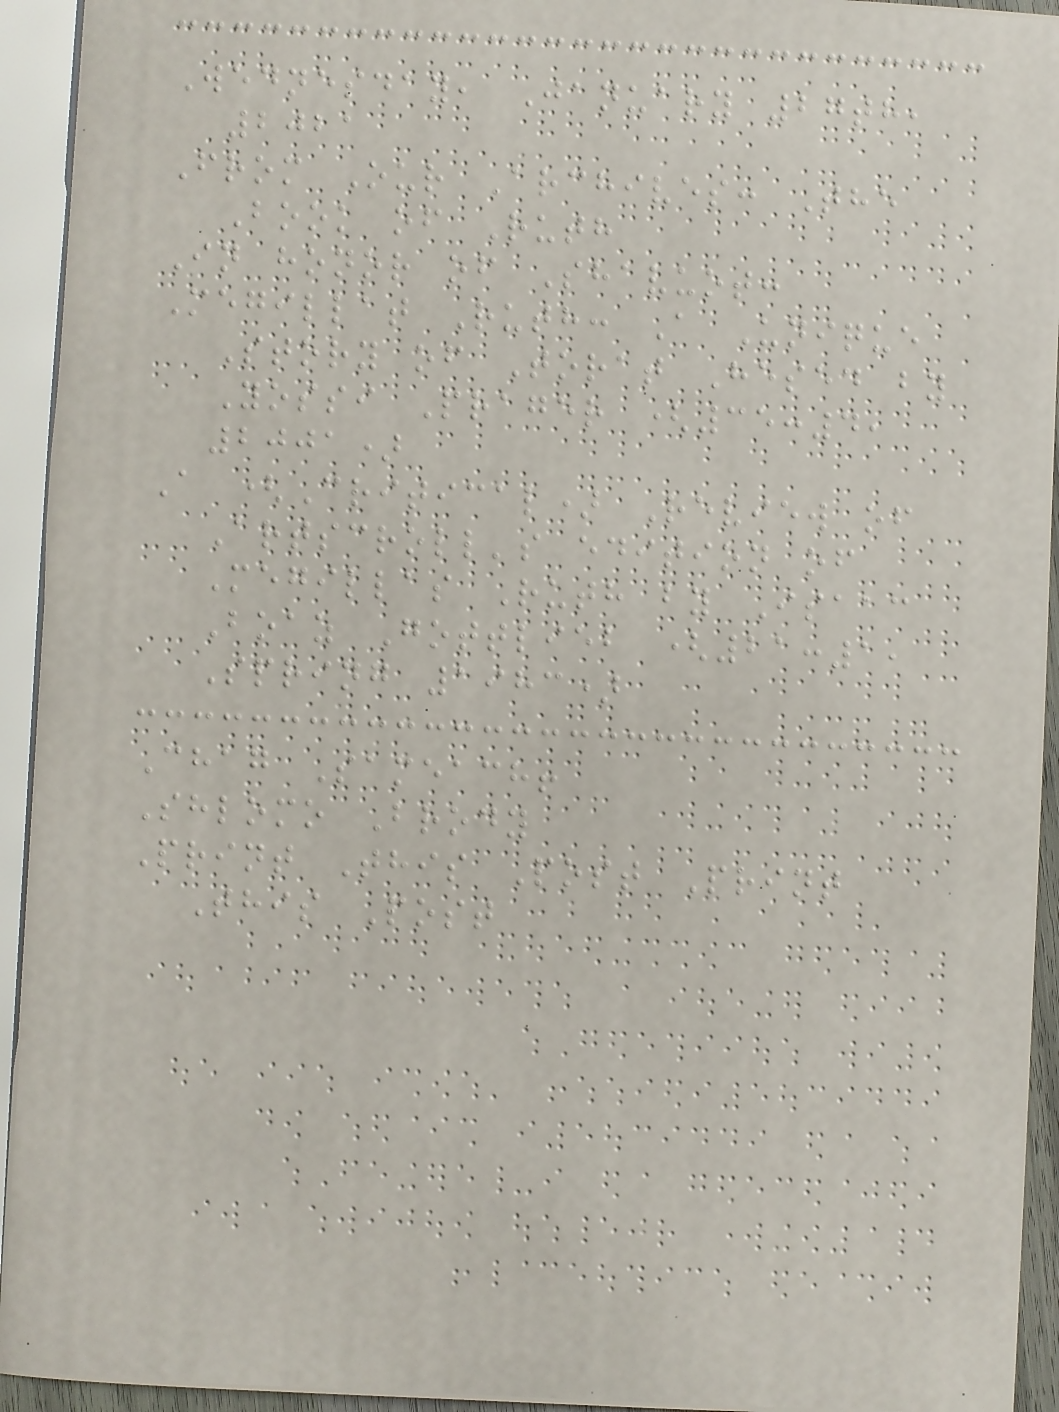Wednesday, January 27th,
2021
From Our Archives: The
Book of Ruth
In honor of Shavuot:
Megillat Ruth: A Unique
Story of Torat Hesed by
Yossi Prager (35:4,
2001)
A (Critical) Review of
Artscroll's edition of
Megillas Ruth by Isaac
Boaz Gottlieb (21:1,
Spring 1983)
Chag Sameach!
Shlomo Brody
Print This Post Print
This Post
